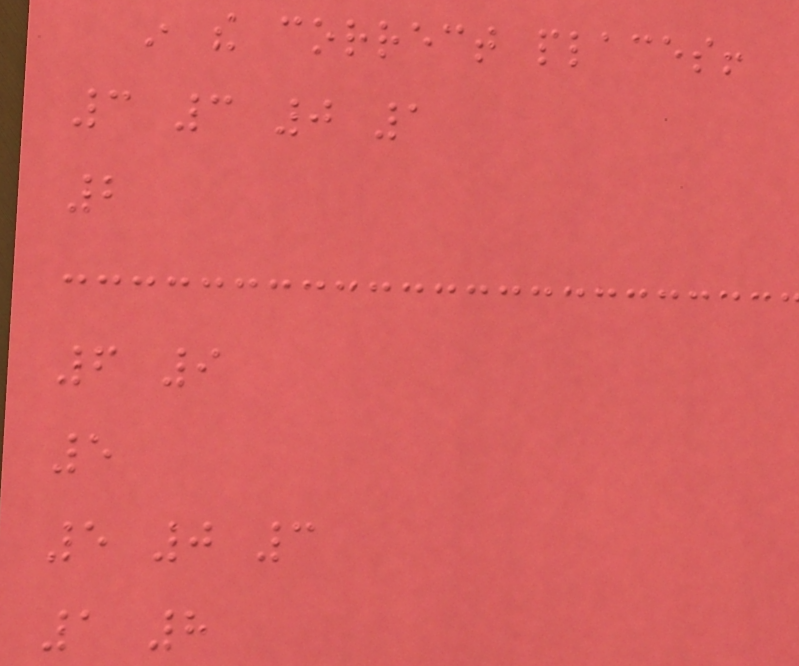in the correct places!
3 3 0 1
2
6 9
5
5 0 3
1 8
